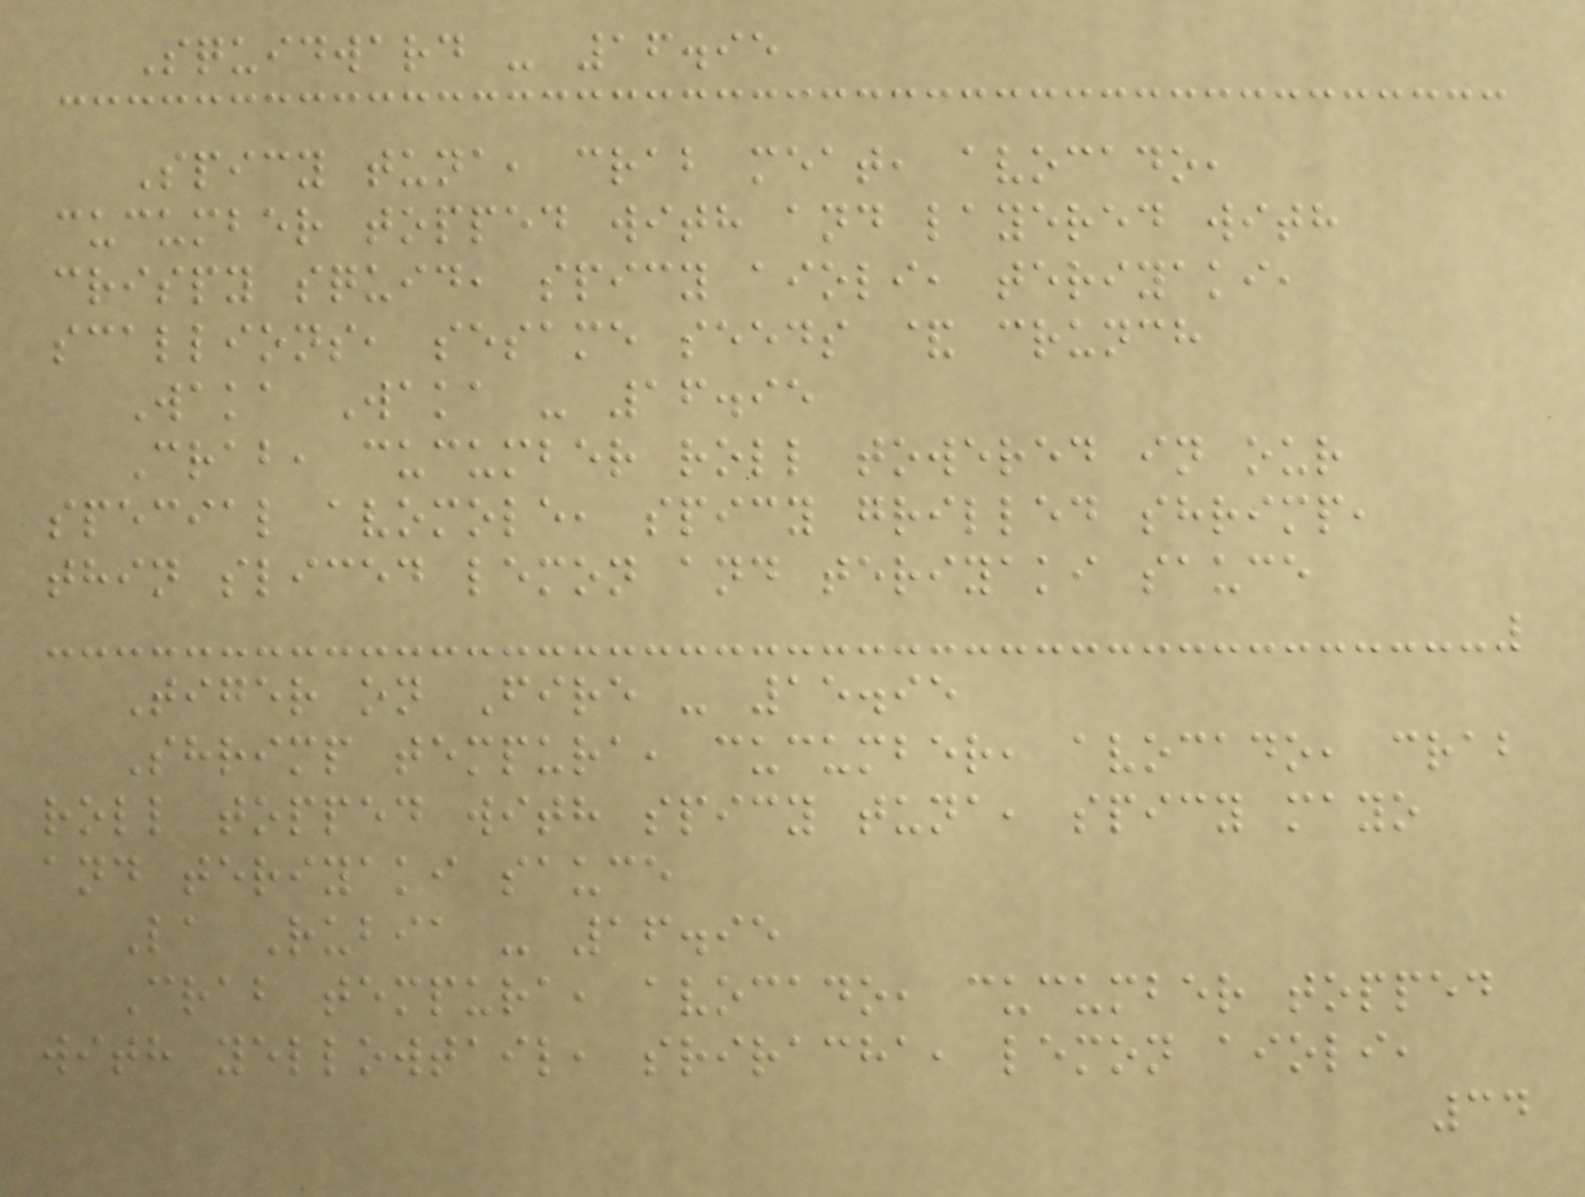Squidward - 16.95
Spicy tuna, crab meat, avocado,
cucumber topped with and layered with
crispy squid, spicy aioli, teriyaki,
scallions, sesame seeds & crunch
Waka Waka - 16.95
Crab, cucumber roll towered in our
special avomole, spicy grilled shrimp,
thin sliced lemon and teriyaki sauce
Tiger on Fire - 15.95
Shrimp tempura, cucumber, avocado, crab
roll topped with spicy tuna, spicy mayo
and teriyaki sauce
La Rubia - 16.95
Crab tempura, avocado, cucumber topped
with yellowtail, sriracha, lemon aioli,
34
